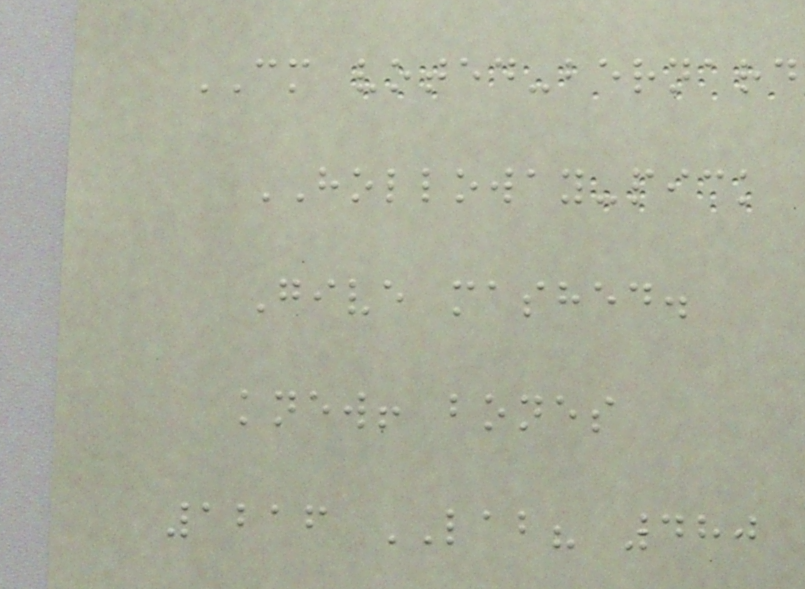CM voted-bernard
HOLLOWAY-pick
Give mashed.
knew! bones
1216 LAB? 480
